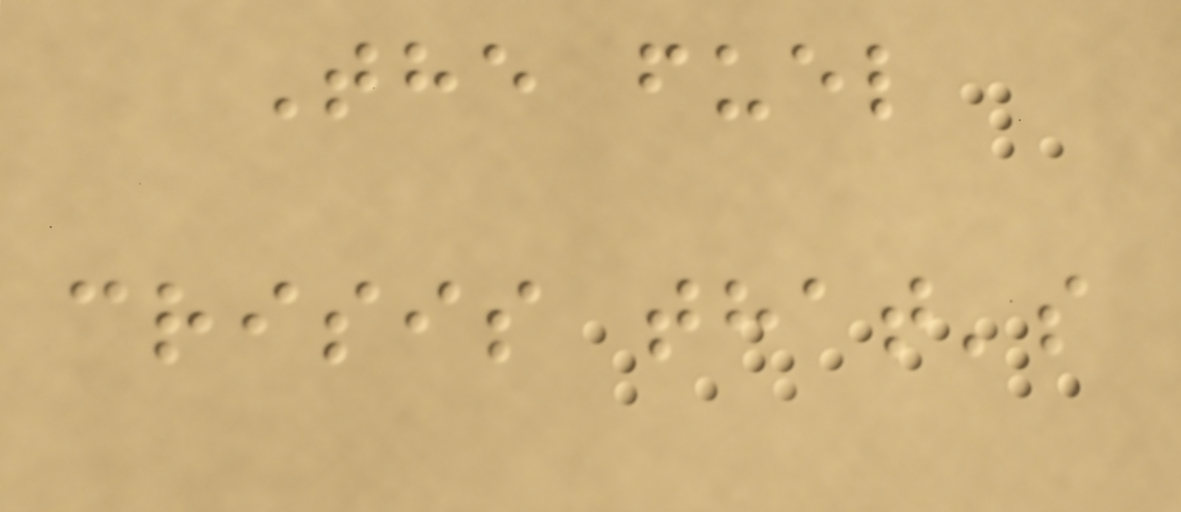The fuel
crisis that's
